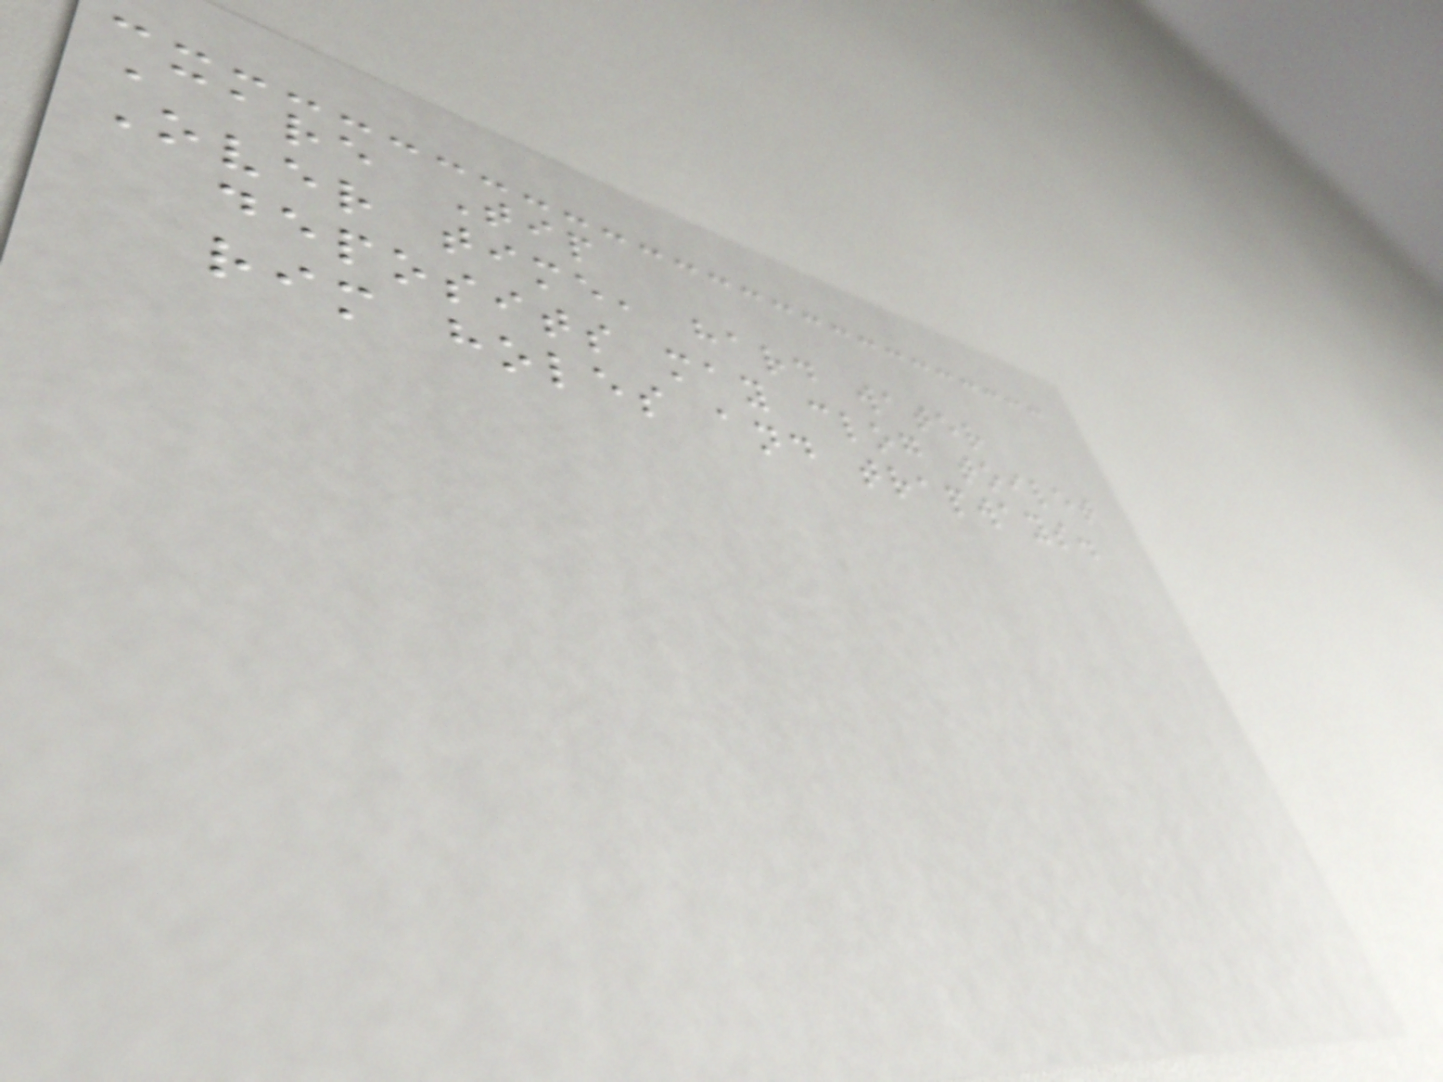Care Tip
Over time, hard water
deposits may clog toilet
rim holes and trapways.
